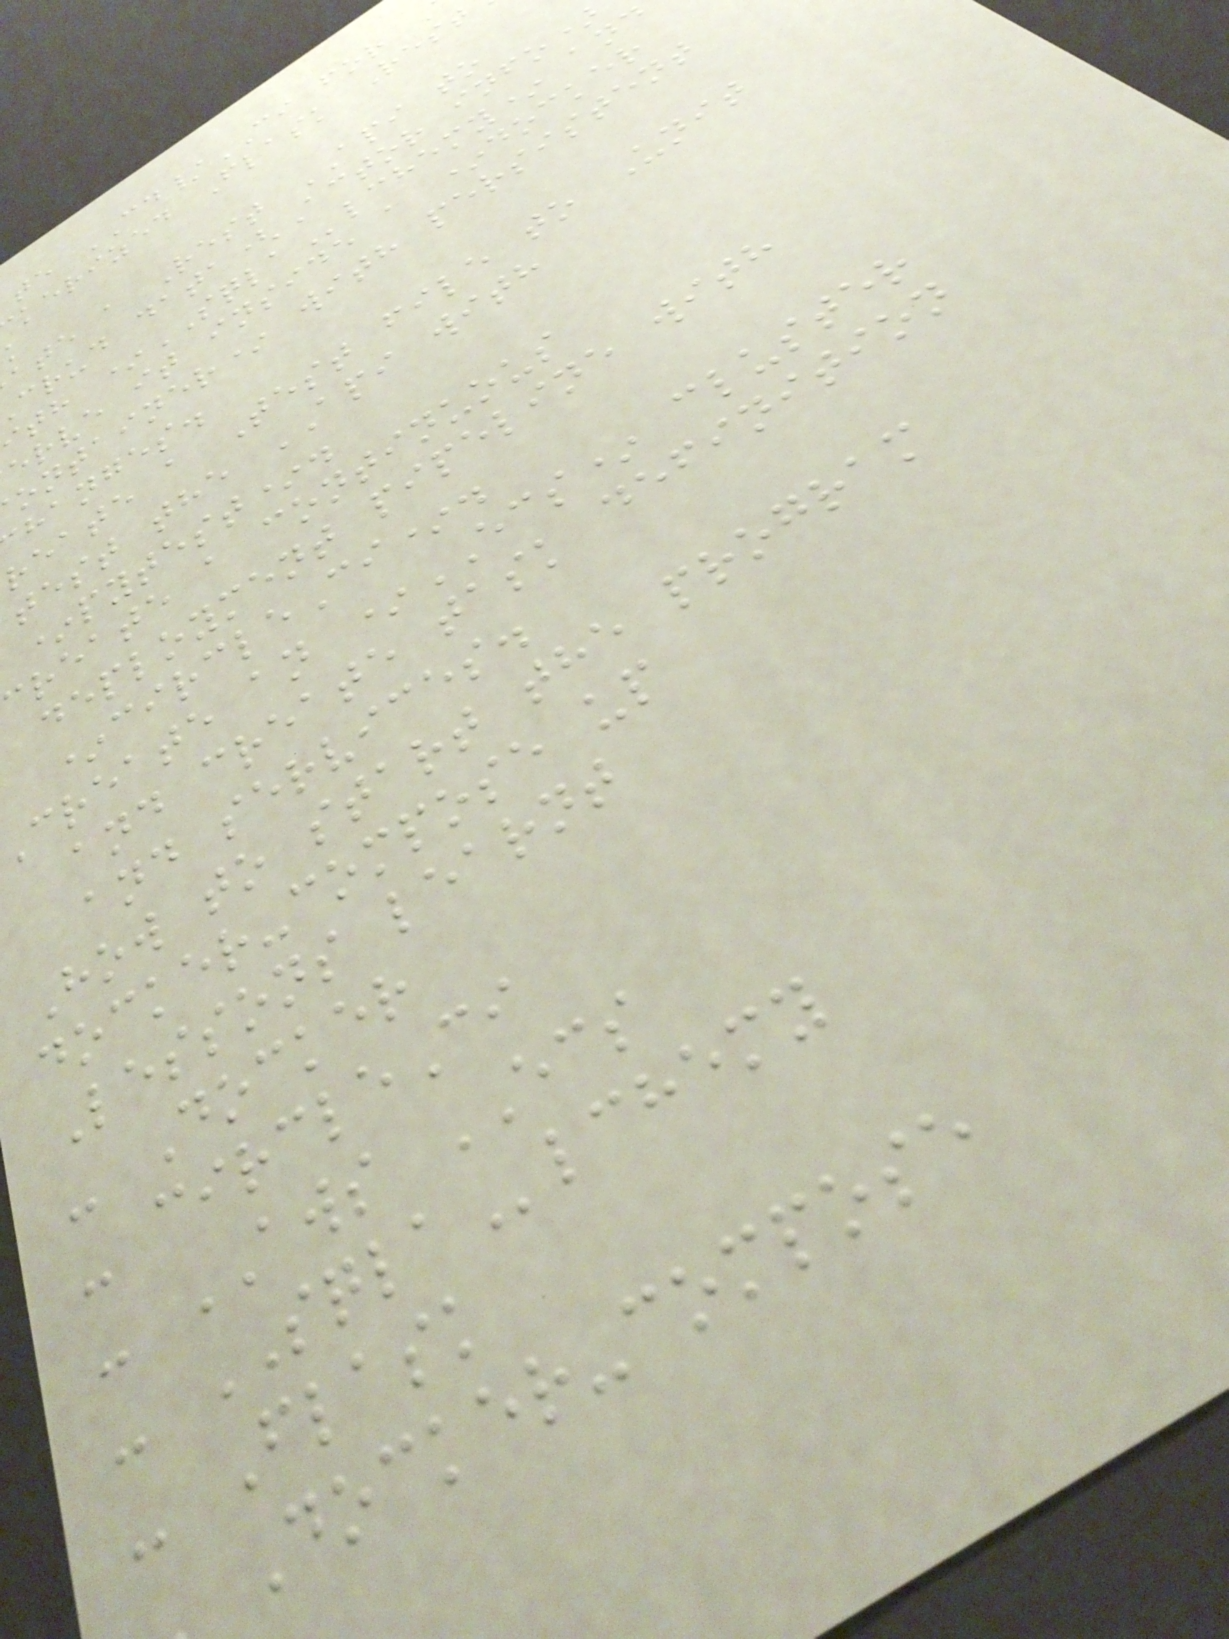te CD/CI for
kerized Flask Rest
ate a Rest API to
crud data(Actor info)
th *SQLAlchemy* and
erve it inside a *docker
ontainer* with persistent
hanges.
reate a Test file to Unit
test the API with
*pytest*.
create a continuous
deployment pipeline with
*circleCi*.
create an *ECS* cluster
and create task definition
and services.
How to start the program
docker-compose up
Lessons learnt
- Docker
- circleCi
- AWS ECS
- SQLAlchemy
- Flask
Docker-compose
